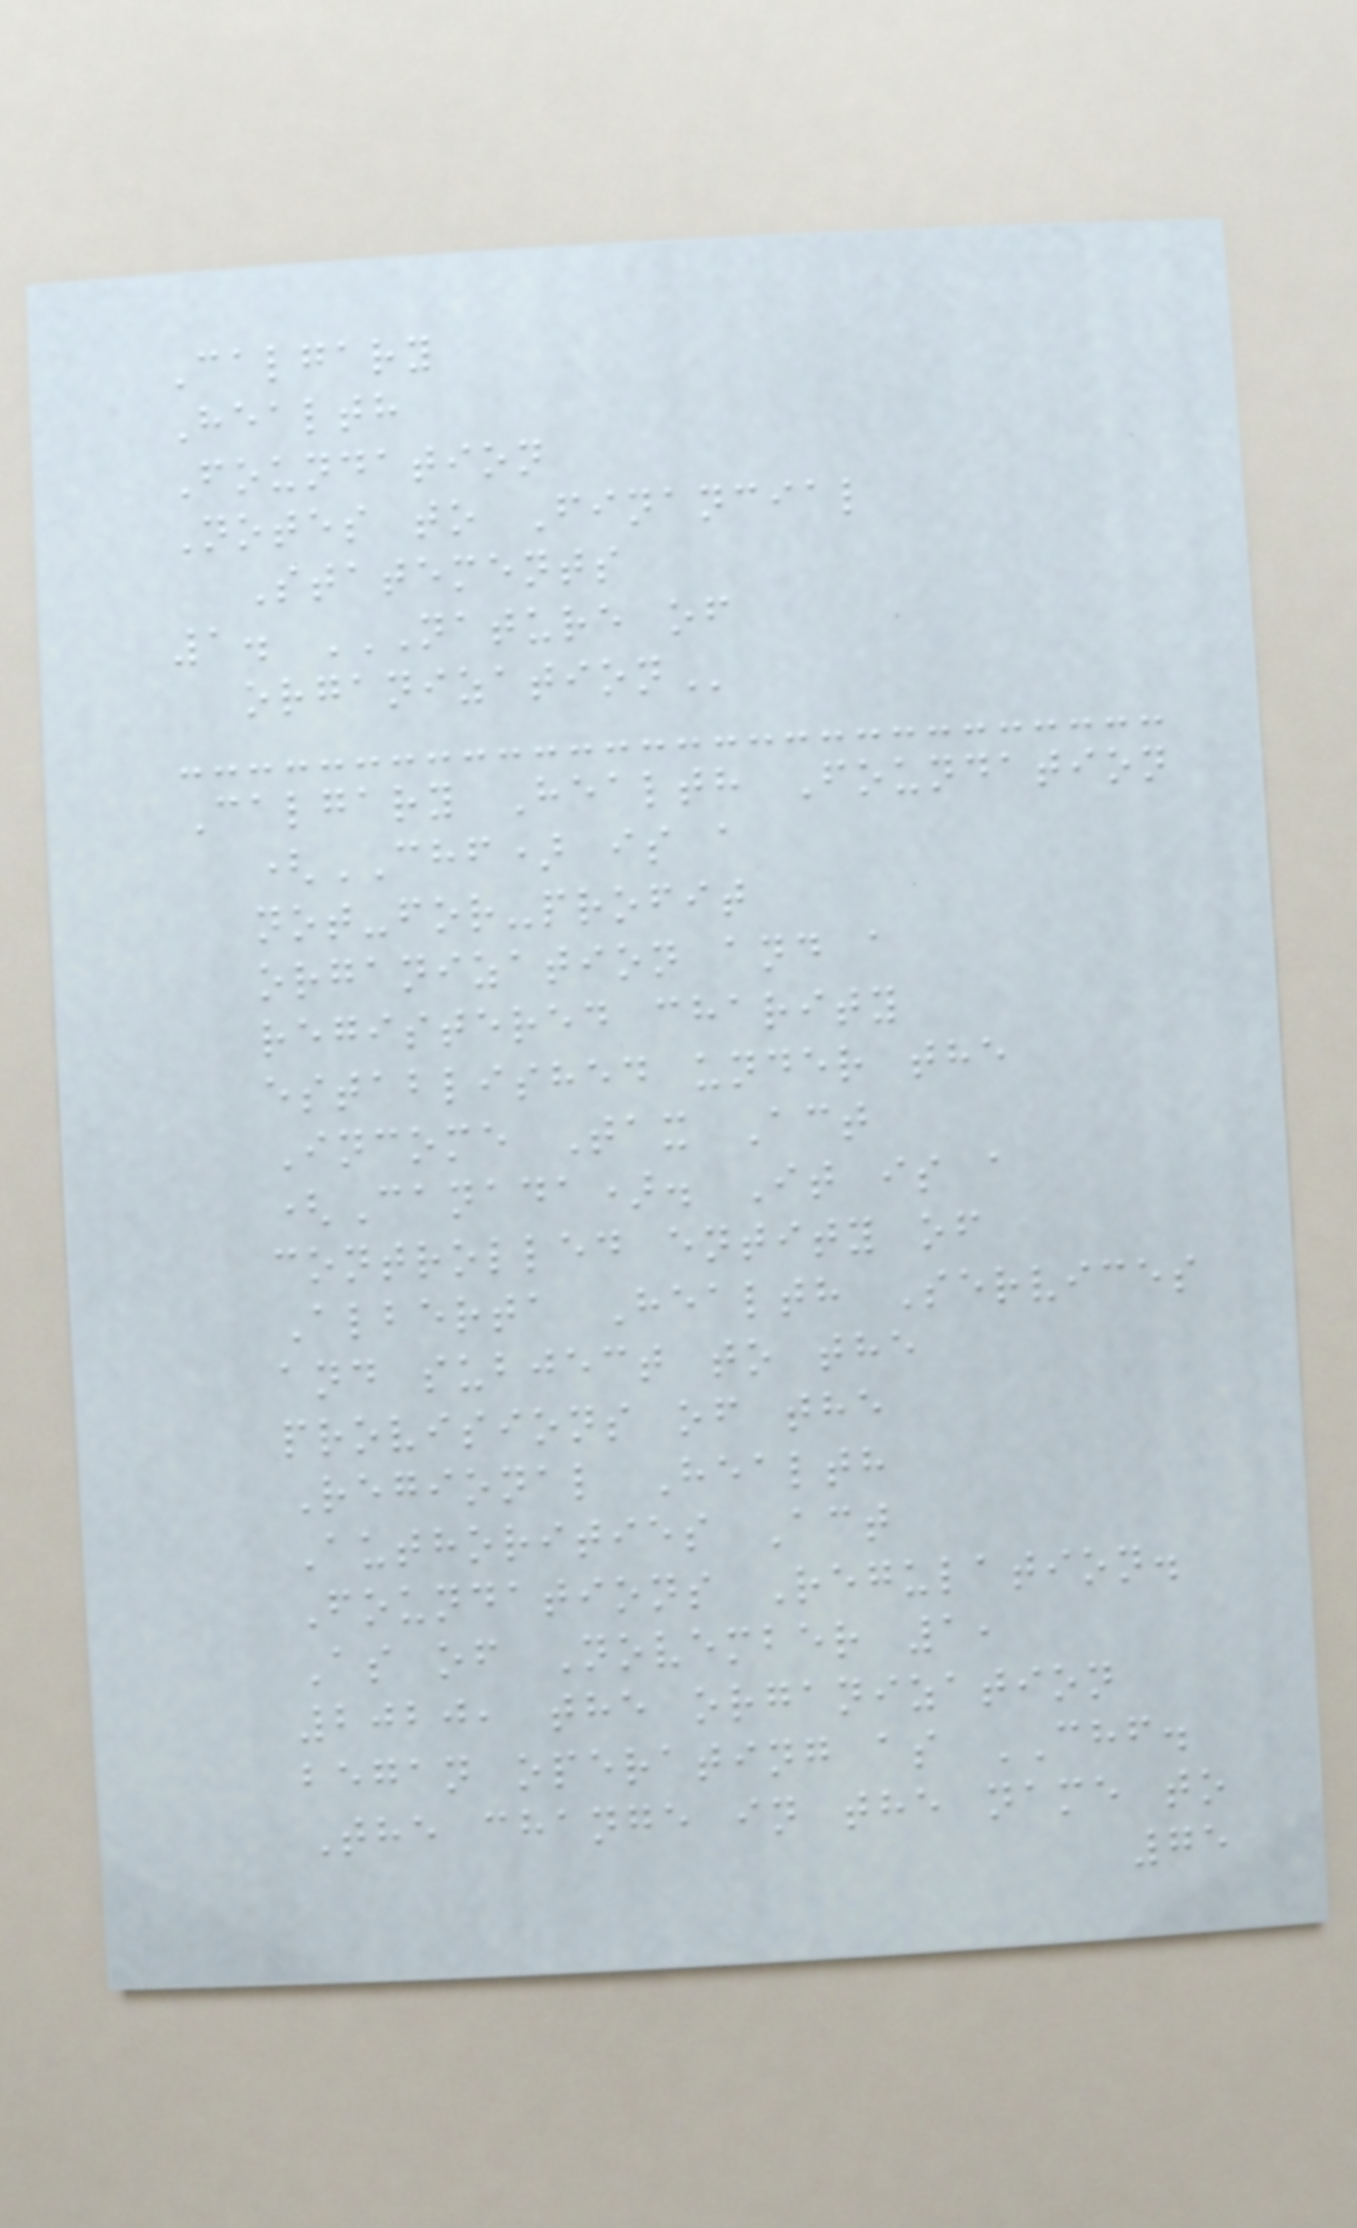Calgary
Health
Foundation
Notes to Financial
Statements
1. NATURE OF
ORGANIZATION
Calgary Health Foundation
(CHF) is a
not-for-profit
organization and a
registered charity
established under the
Income Tax Act
(Canada). It is a
controlled entity of
Alberta Health Services
and subject to the
provisions of the
Regional Health
Authorities Act
Foundations Regulation.
As of November 1,
2020, the organization
began operating as CHF.
The change in the name to
75
